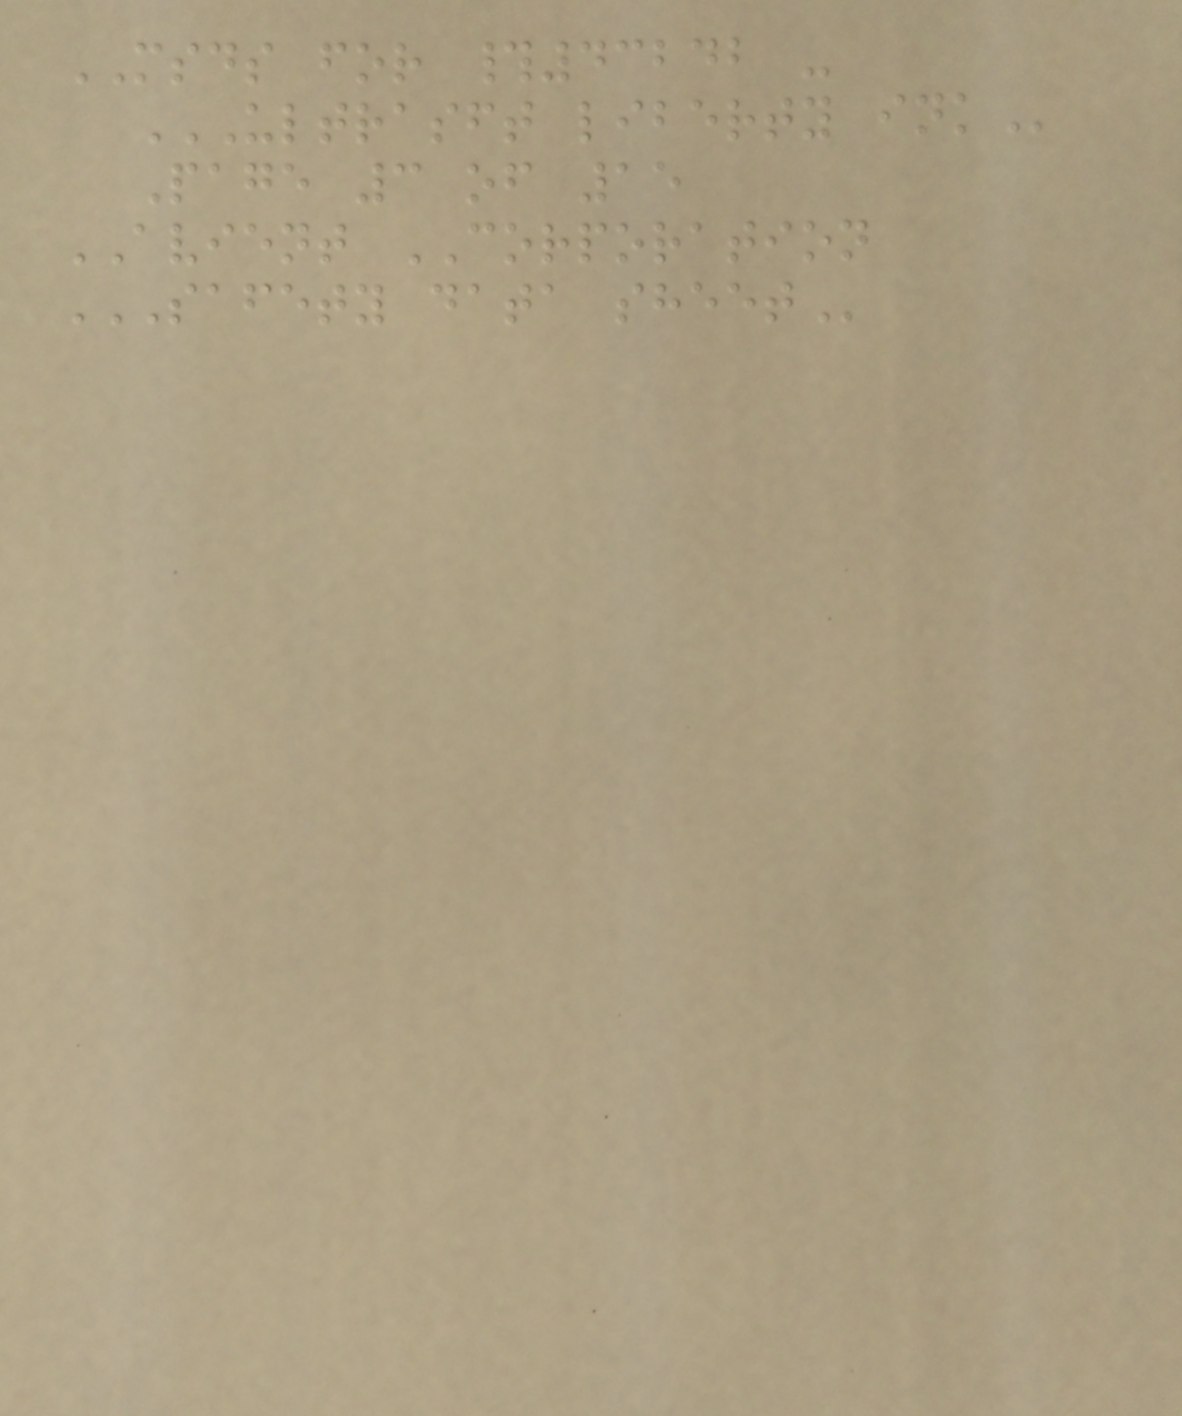MSDS for #43242 -
ULTRASFT LIBERTY INK
Page 3 of 15
AVIENT CORPORATION
SAFETY DATA SHEET
